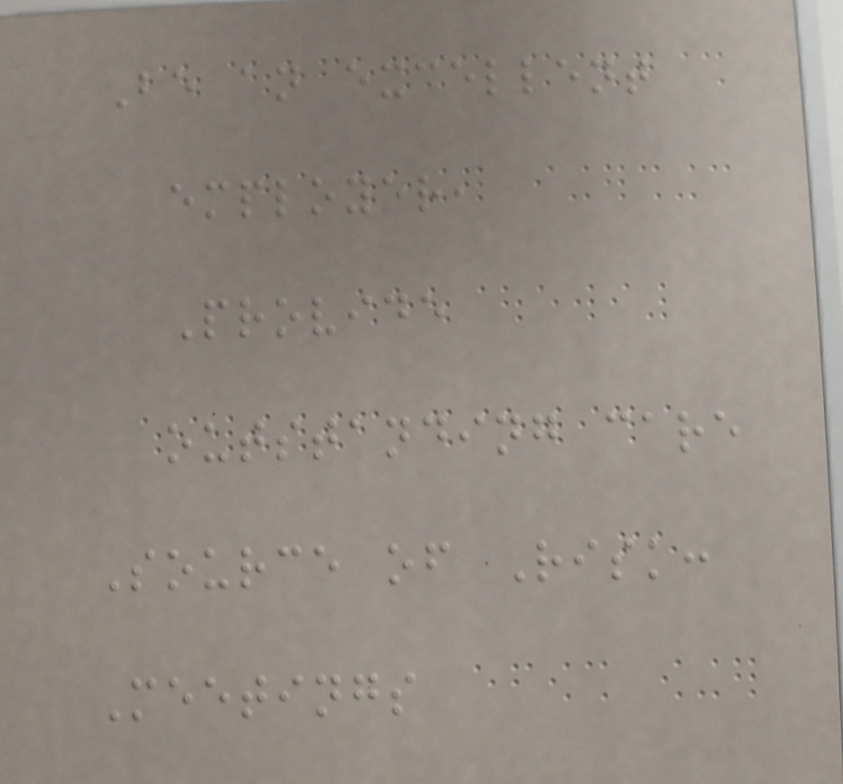Be an excellent
employer,
Provide
outstanding care
Source of Risk:
Meetings
